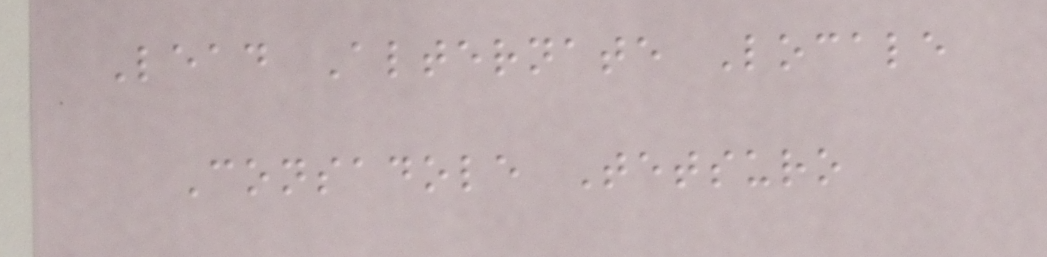Lead Alternate Locale
Consadole Tetsuro
